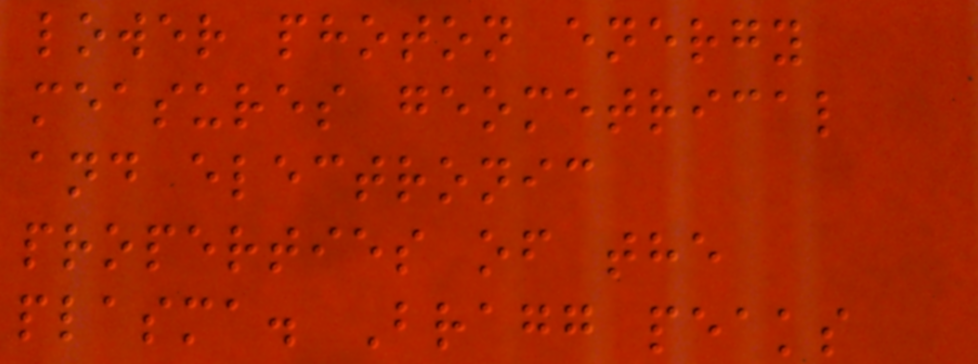lower photon energy
measures geometrical
and electronic
properties of the
plasma. Bragg peaks
